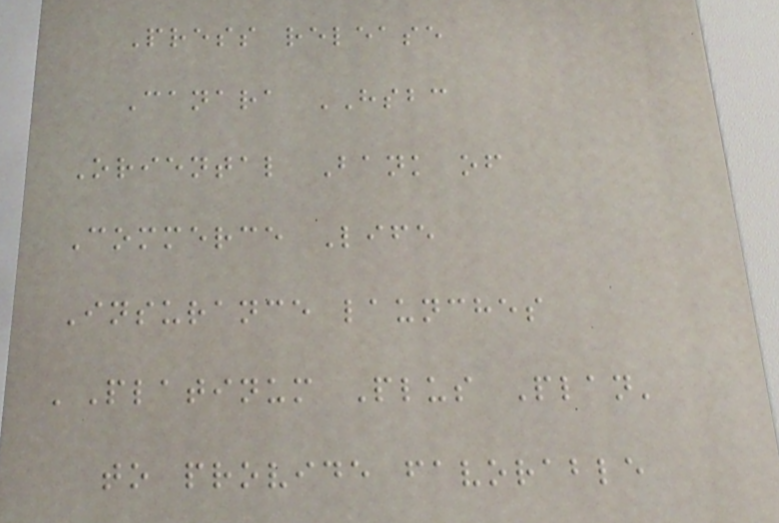Press release
Canara HSBC
Oriental Bank of
Commerce Life
Insurance launches
'Platinum Plus Plan'
to provide favorable
